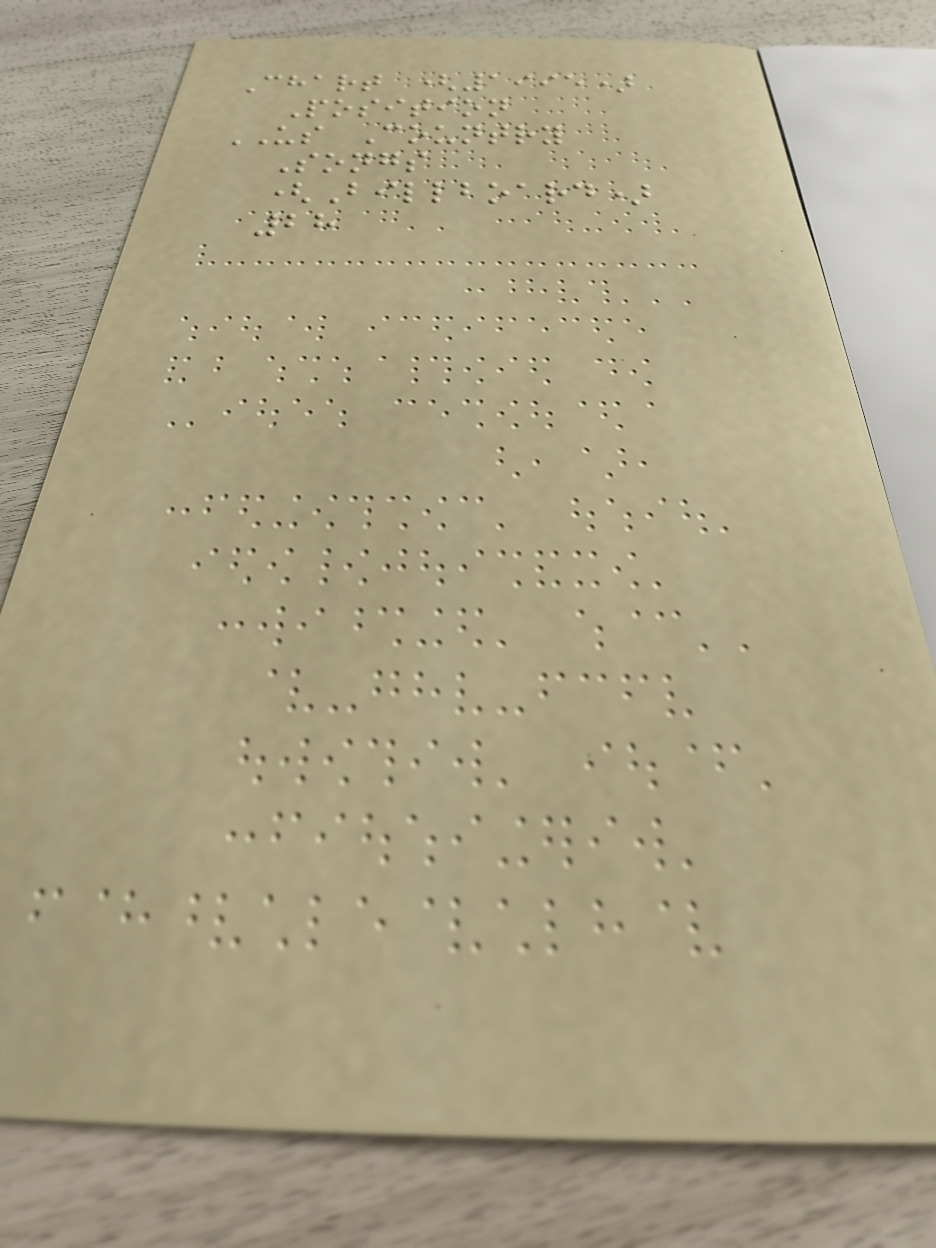Chart (1995)
Position
US Country
Songs
(Billboard)
28
